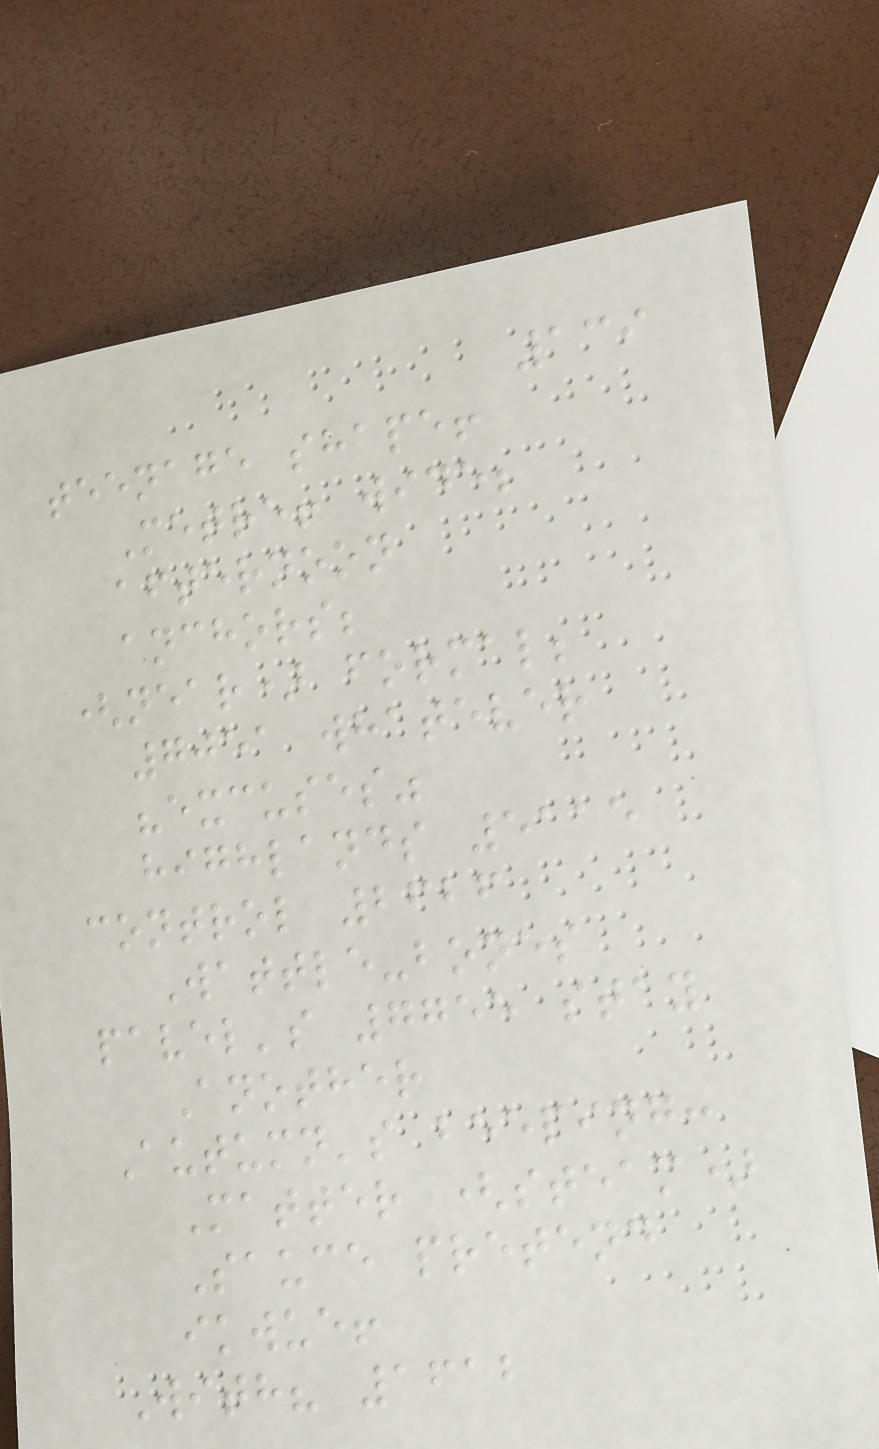139
teenage shape!
Metre! wide;
afternoon
anchors;
(near) formal;
7051 whatever
"excuses"
highlands 5115
control 2626
Wattle-bones
pavel's 7755 stay
Another
Autumn's beeping:
Matter (steam)
Sauce pretend
ikwue!
With? 1612
